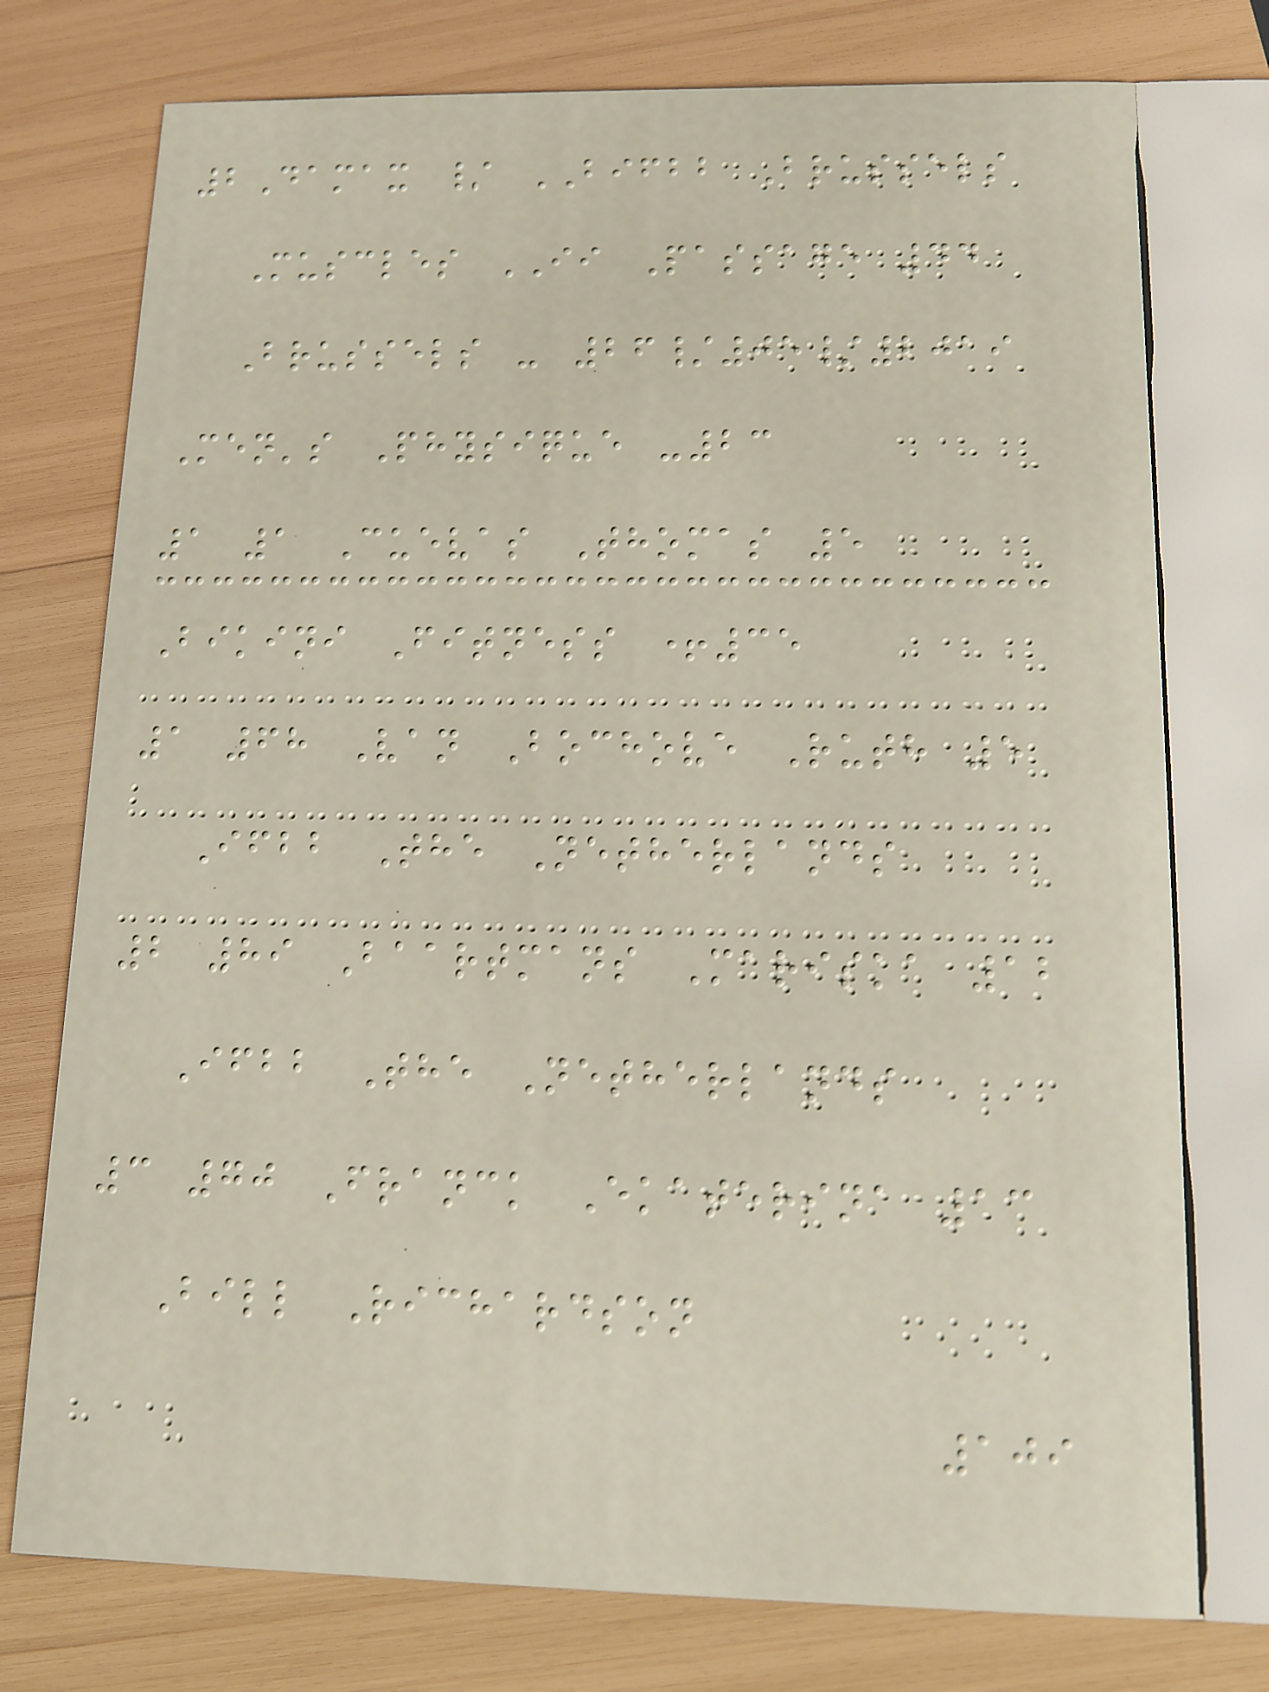2Damax / BIFBB Brussels
Muscles II Passage 44
Brussels - 26/05/2019
Men's Physique -23
1 1 Cuevas Thomas 5
Bikini Fitness +35
1 68 Van Bochove Ruth 5
Ifbb The Netherlands
2 89 Baartmans Mariska 12
Ifbb The Netherlands
3 70 Franck Ekaterina 13
Bill Richardson
109
